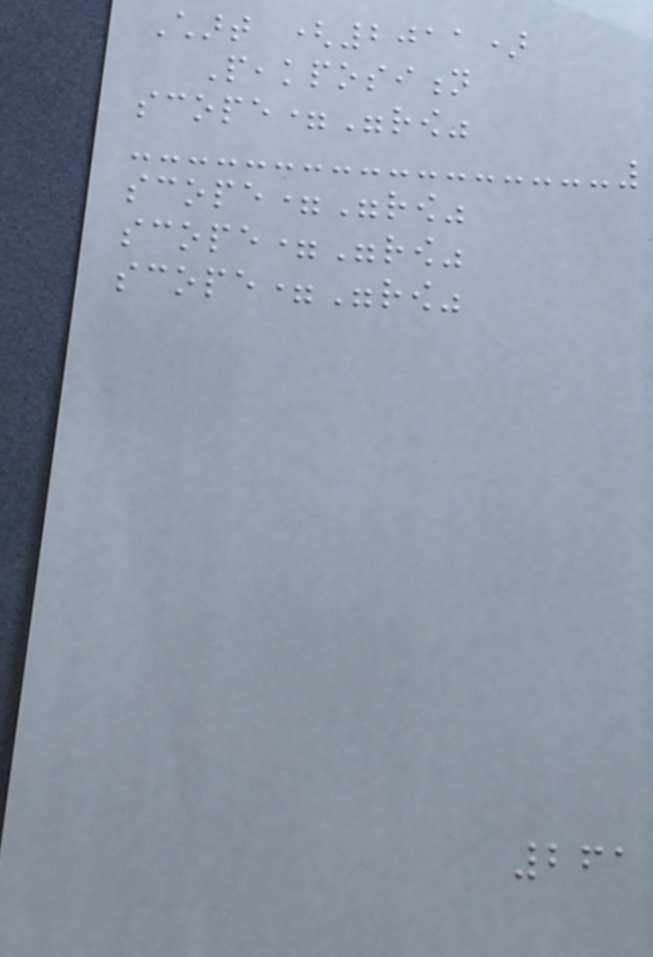Chart (2011)
Peakposition
scope="row"
scope="row"
scope="row"
scope="row"
261
